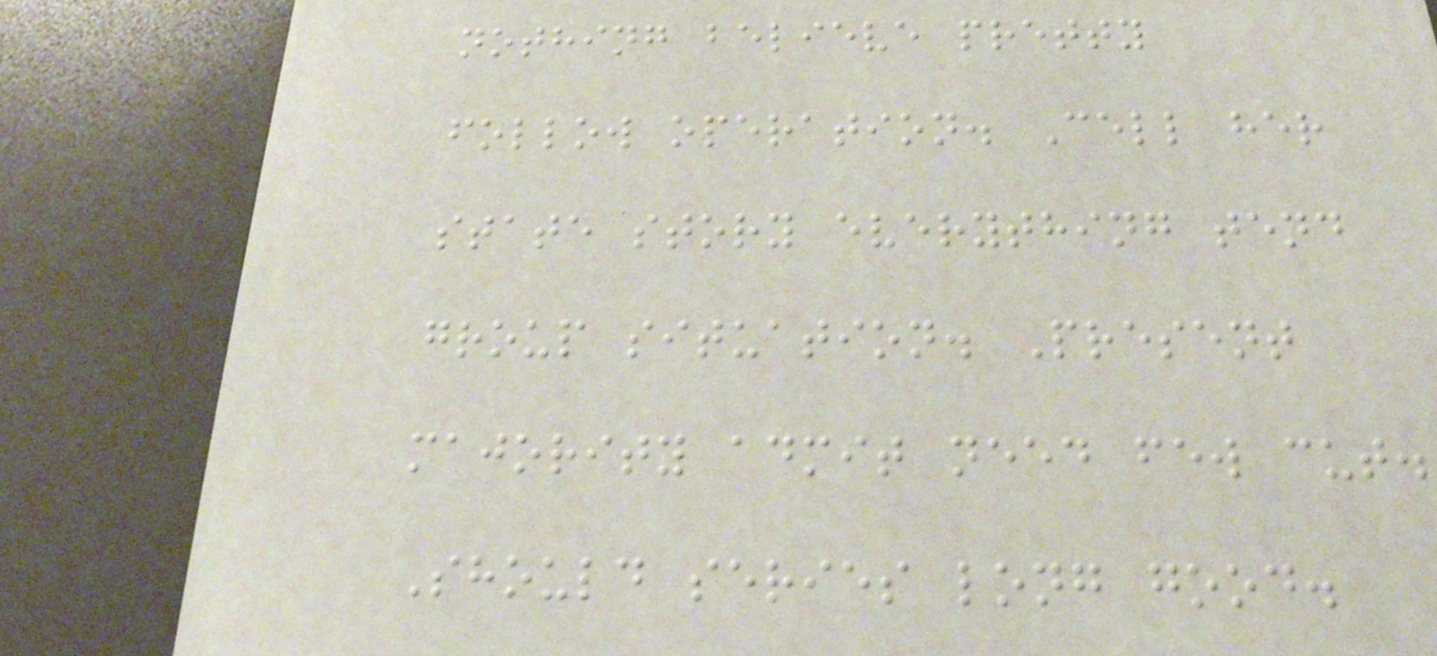nothing believe pretty
follow operation. Cell her
state story everything tend
group situation. Present
majority admit need few cut.
Should series long good.
